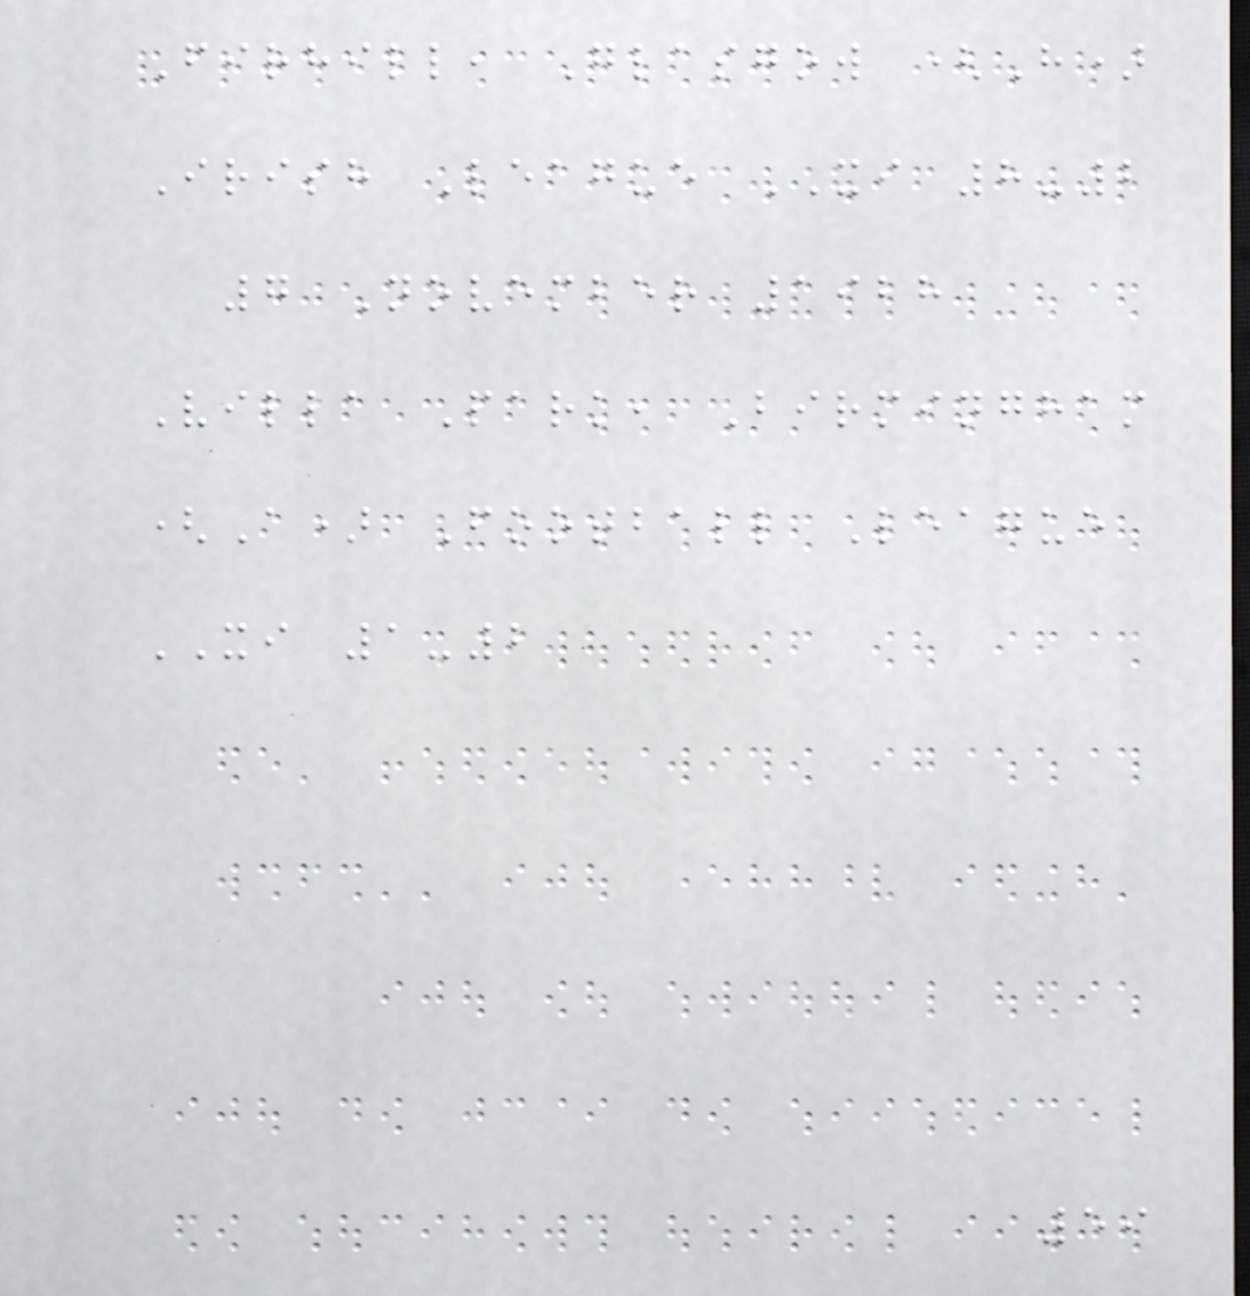Firhill, Glasgow (H)
Irish League XI 8-2
7 November 1928
Villa Park, Birmingham
(A) Football League
XI 1-2
59
